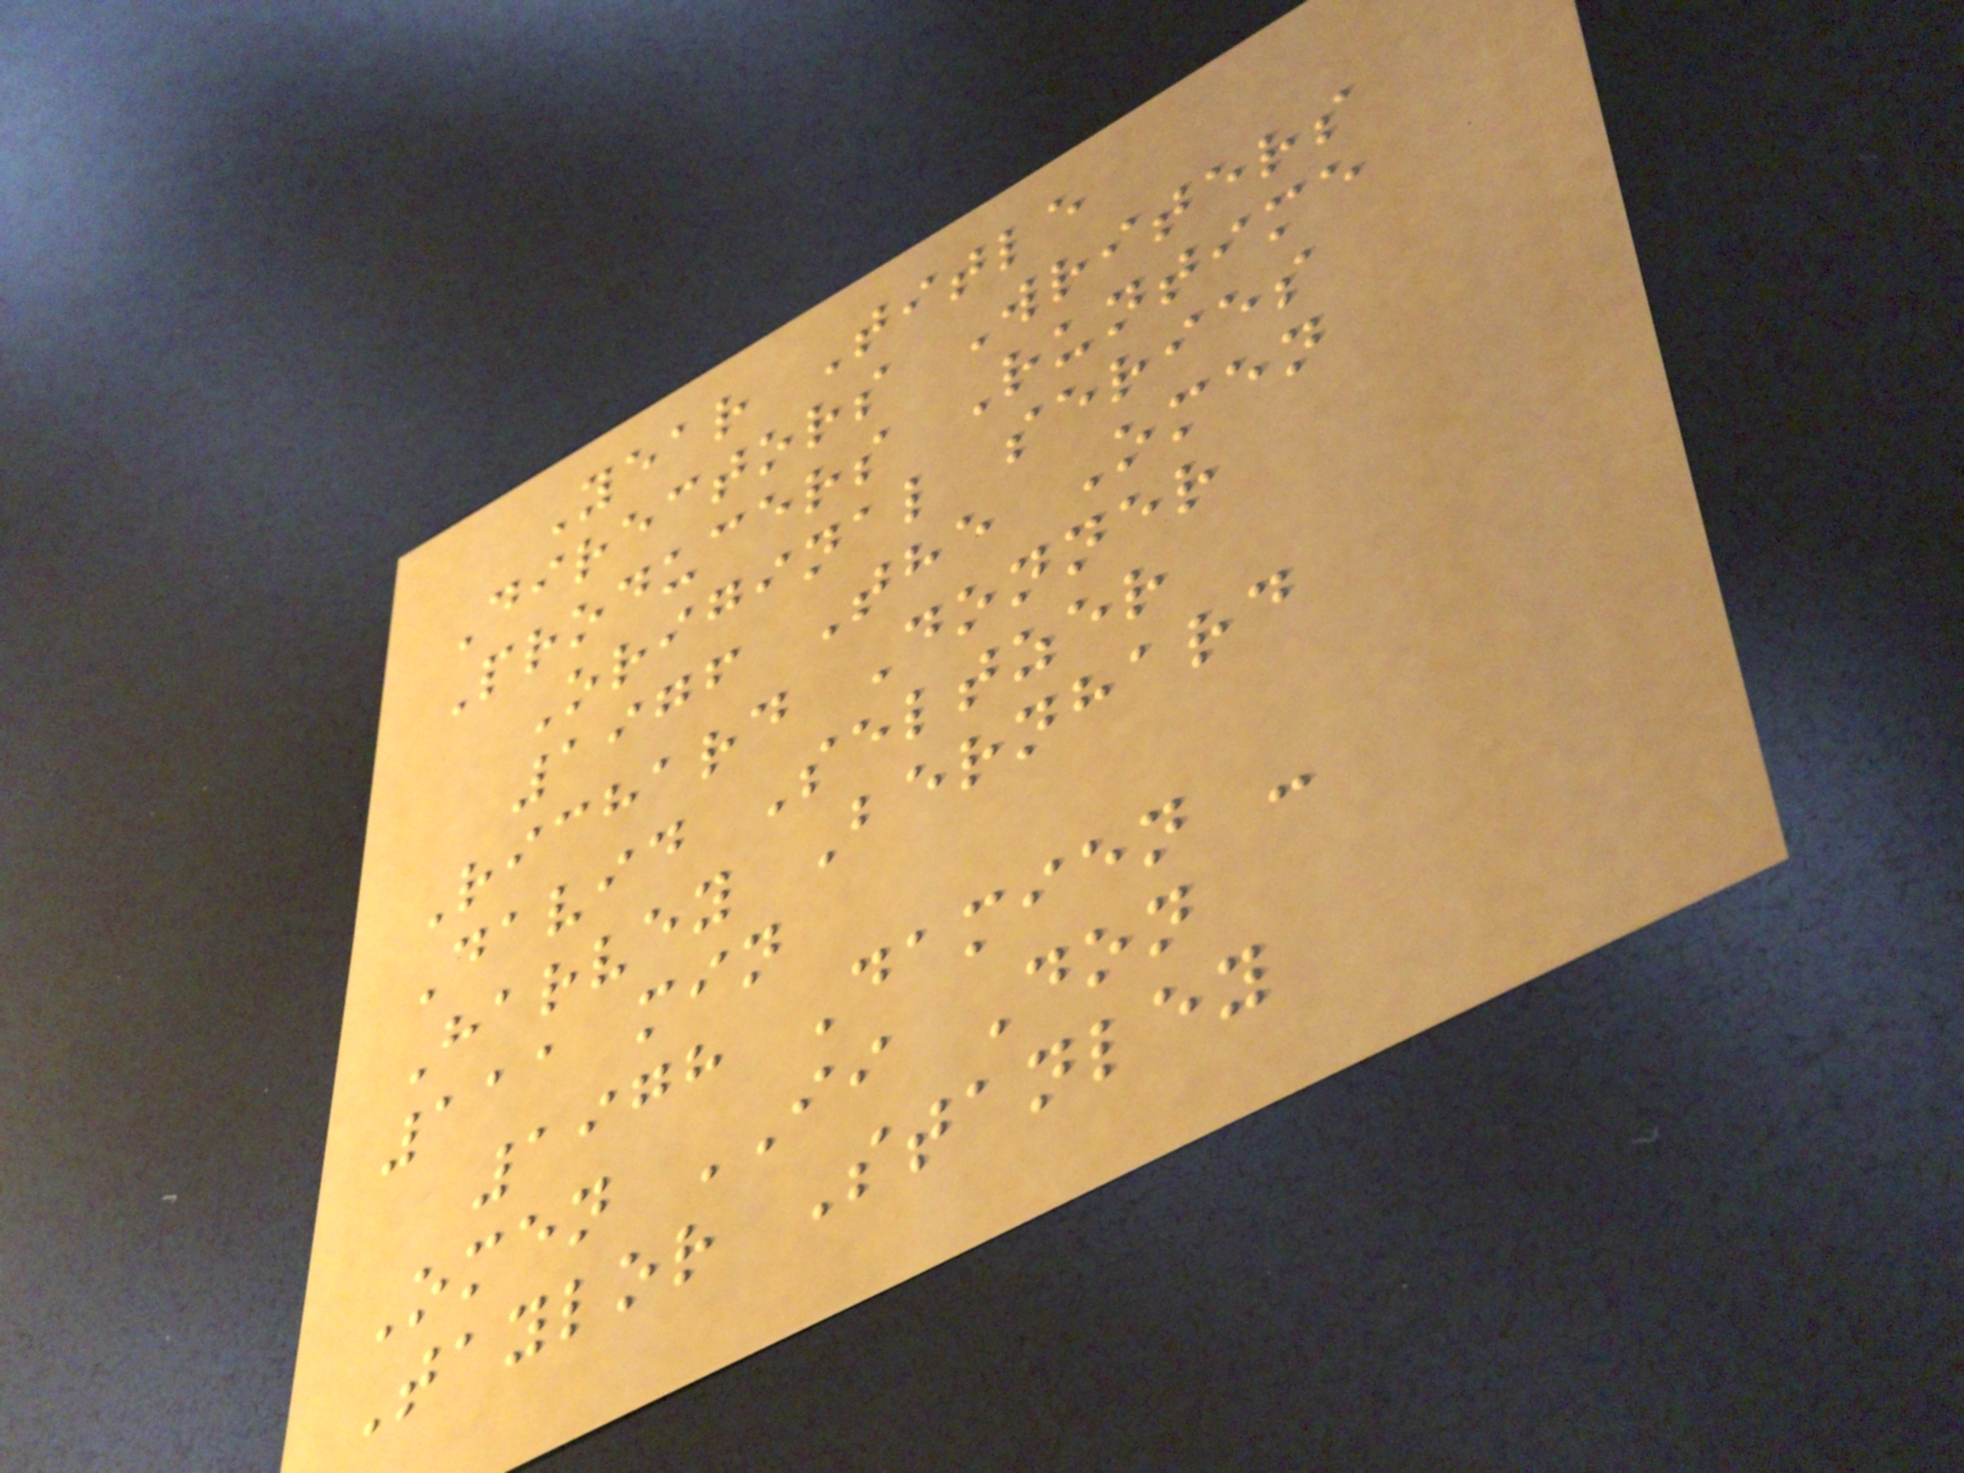Year Title
Directors Writers
Producers Runtime
Original series
1976 The Omen
Richard Donner
David Seltzer
Harvey Bernhard
111 min
1978 Damien -
Omen II Don
Taylor Stanley
